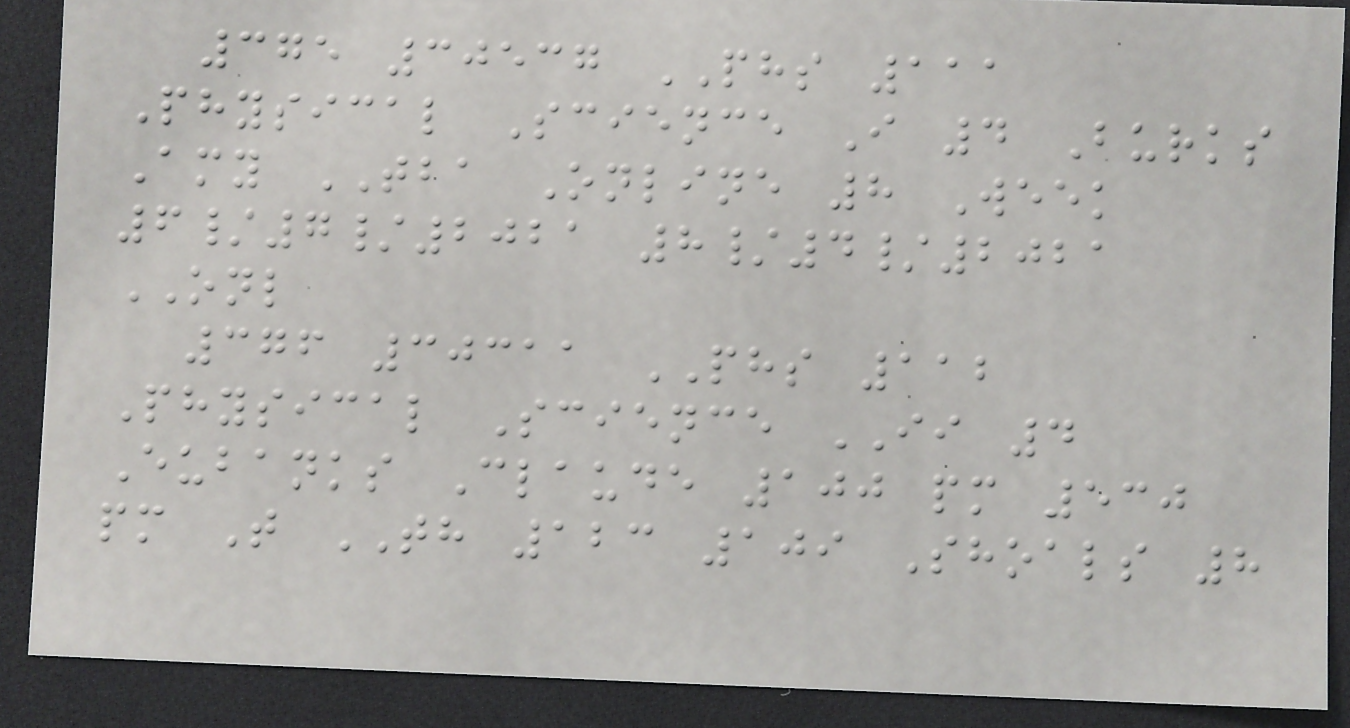375 30537 PHS 111
Physical Science I 4 Burks
Amy TBA Online 8 Week
6/7/2021 8/4/2021
ONL
376 30311 PHS 112
Physical Science II 4
Eubanks Claude 100 pm 530
pm T TH 123 109 Shoals 8
